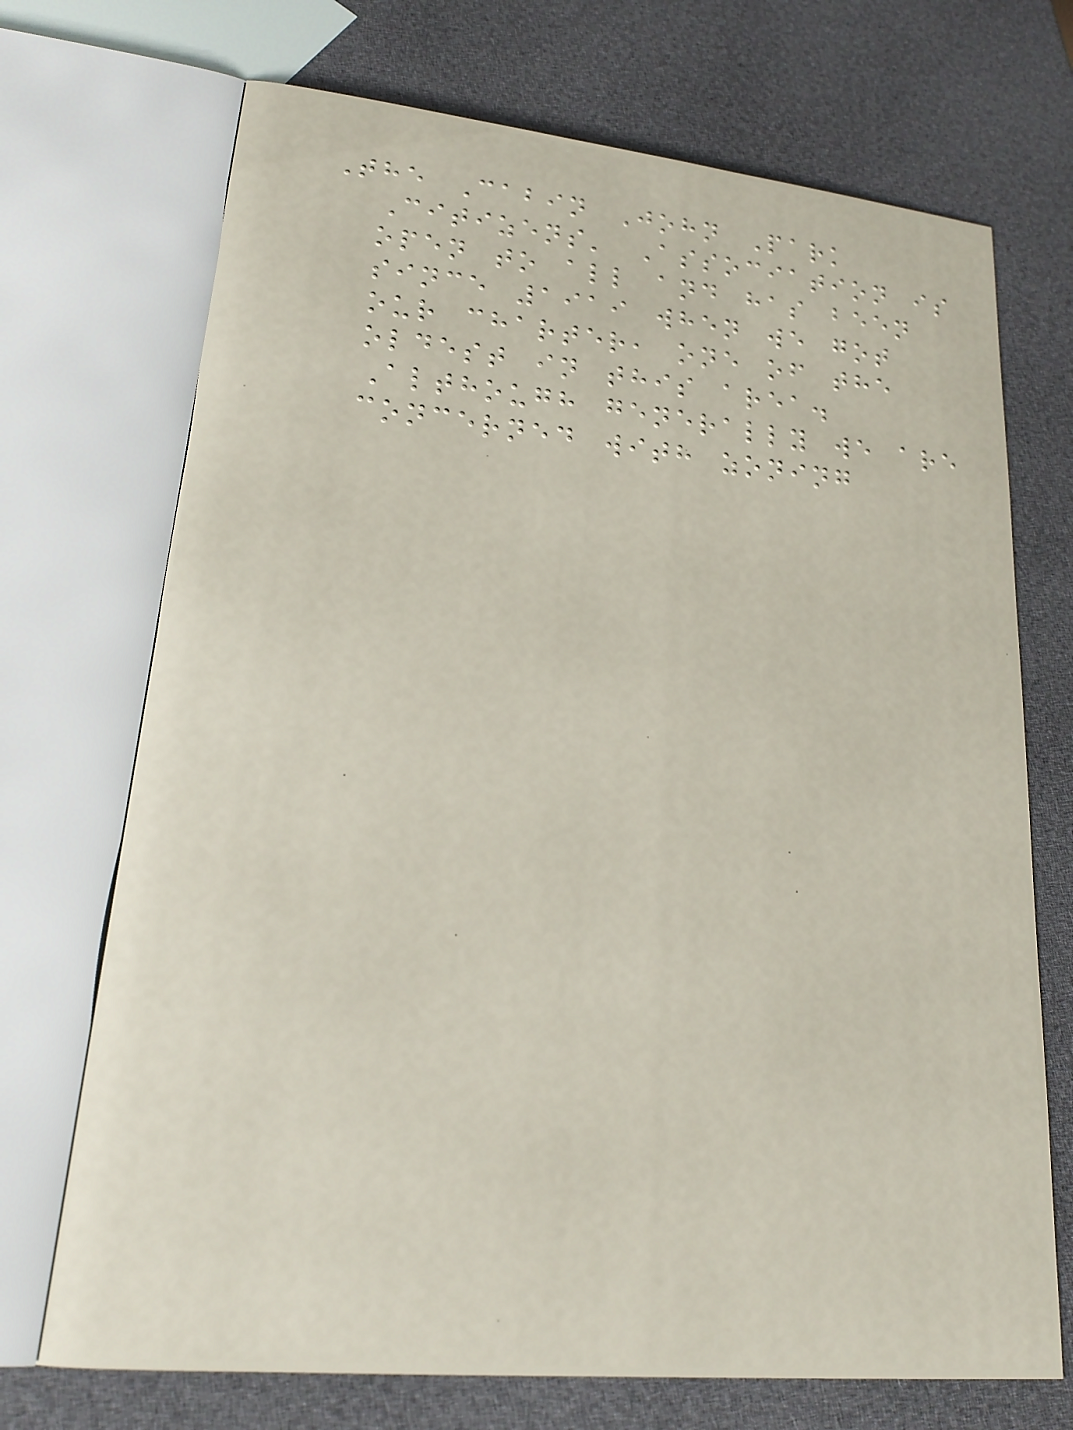The Cabin John Park
Citizens' Association is
open to all and has been
since 1919 when we got
our charter, one of the
oldest in this area.
Although generally we are
concerned with zoning
